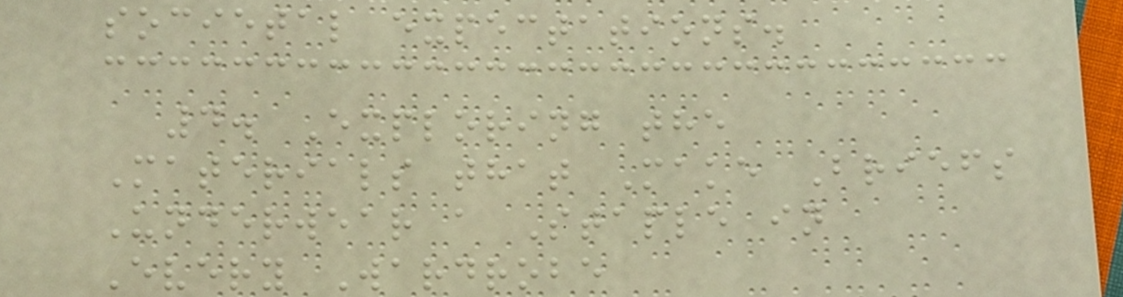societal expectations.
4. Exploring the
Materials that Make Briefs
Underwear a Staple in
Every Wardrobe
